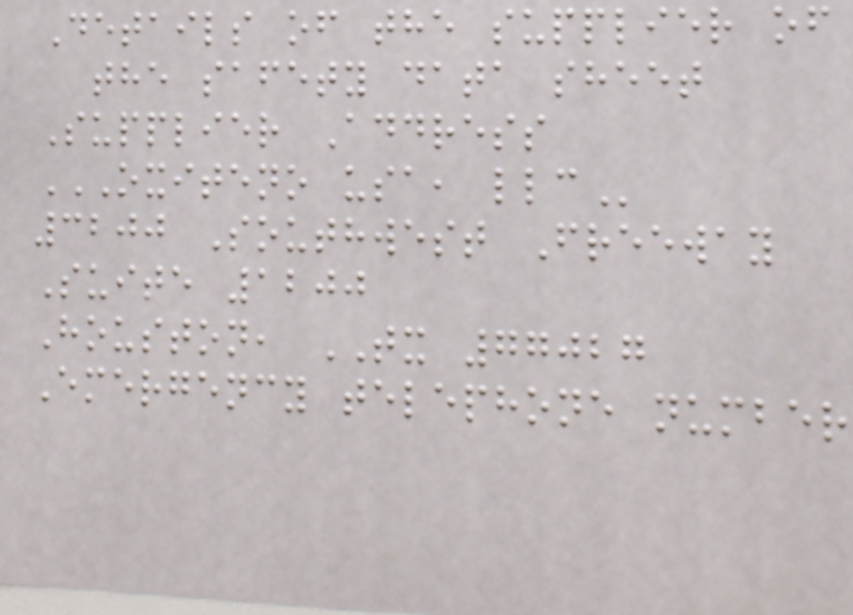Details of the supplier of
the safety data sheet
Supplier Address
OXITENO USA, LLC
3200 Southwest Freeway
Suite 1200
Houston, TX 77027
Emergency telephone number
